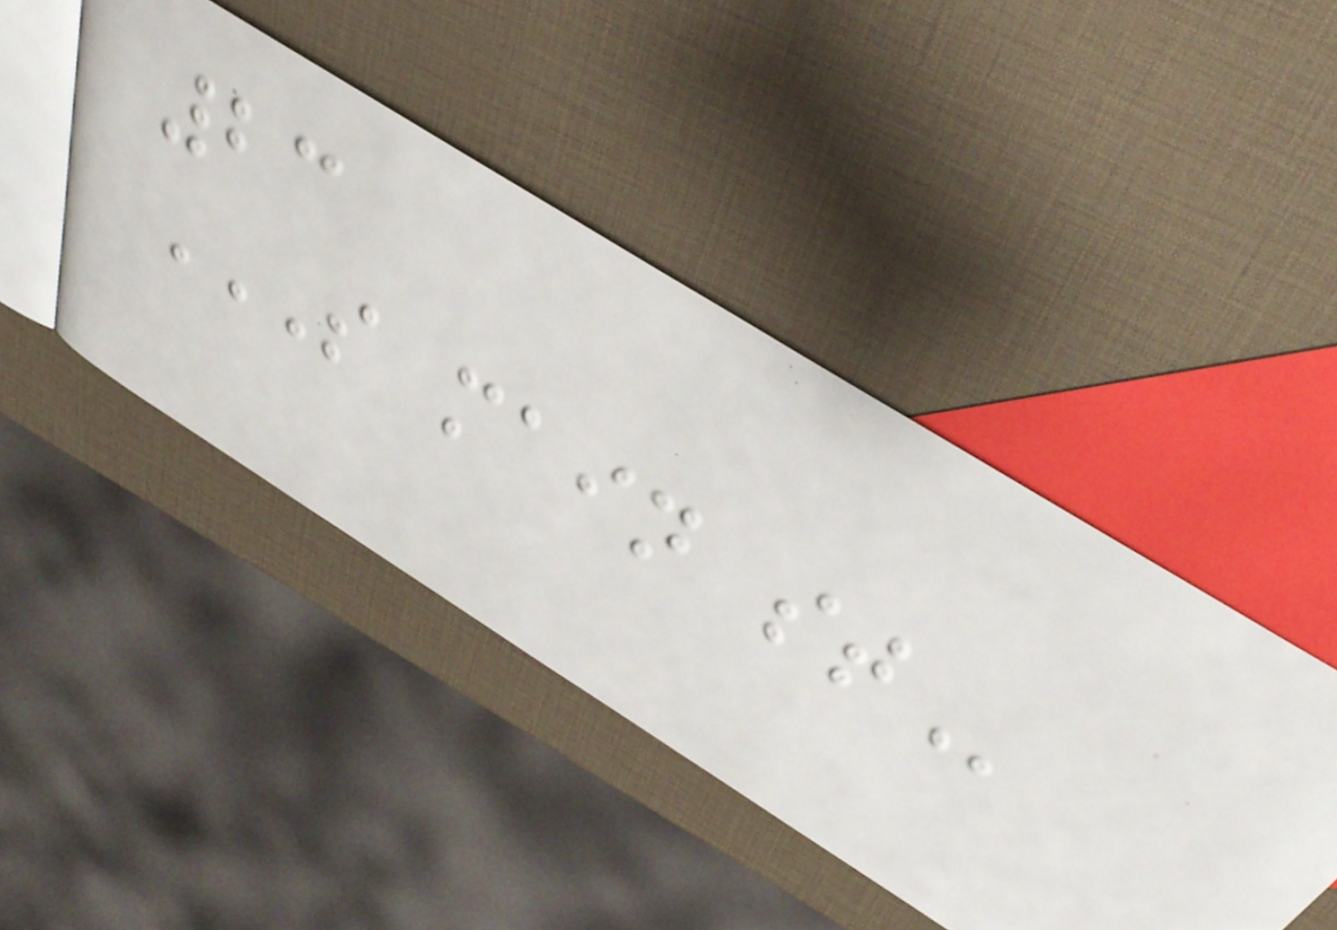23
S MAIN ST
